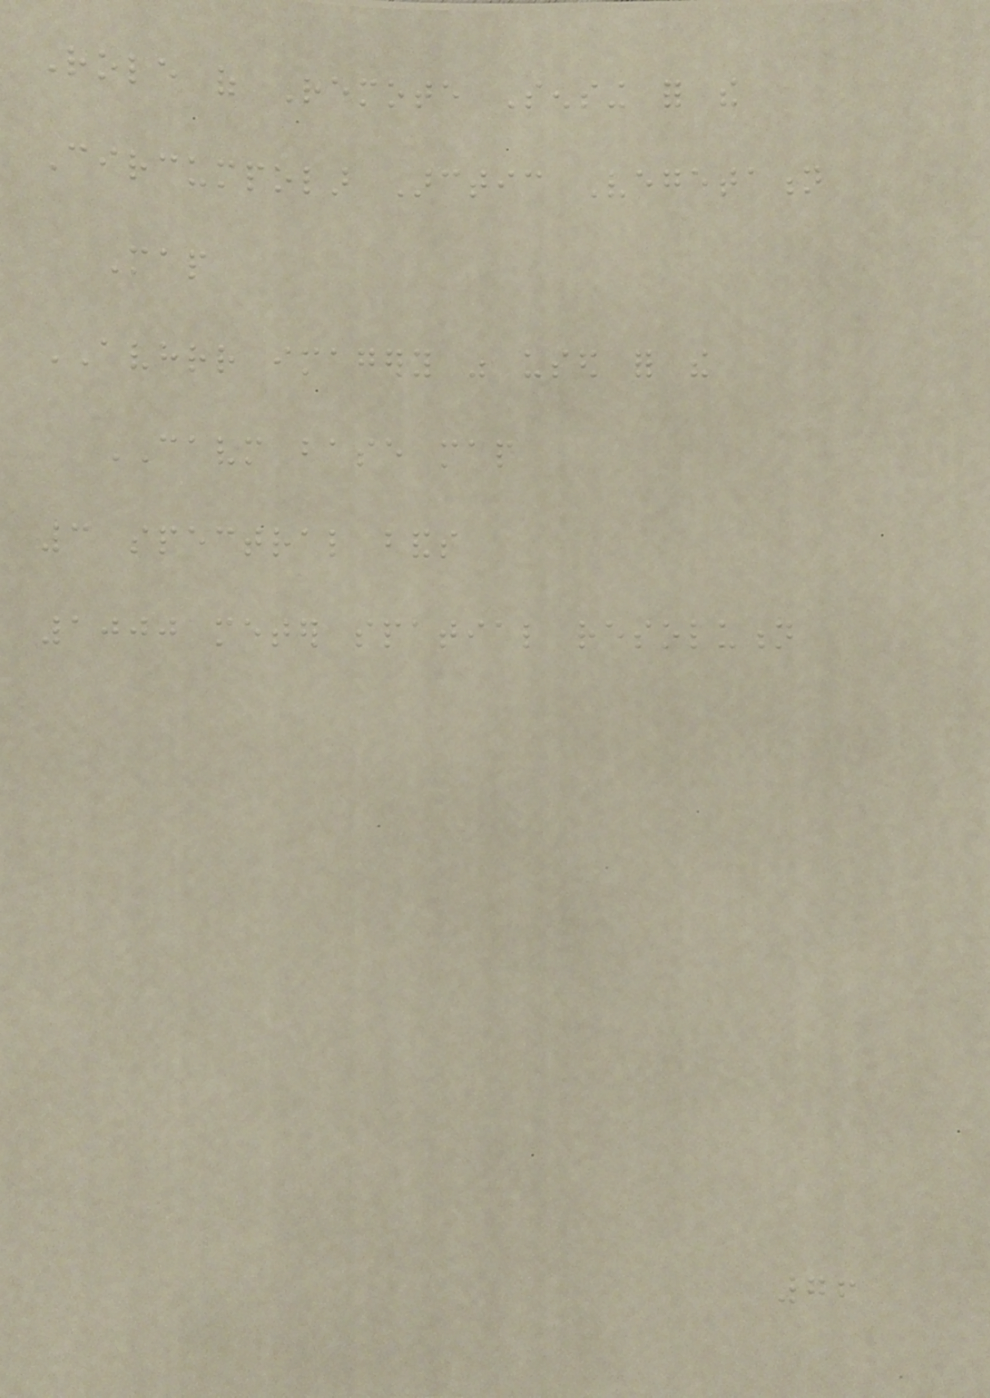Role of Remote Sensing for the
Circumpolar Arctic Vegetation
Map
AVHRR imagery was used for the
CAVM base map
3 spectral bands
1000 meter spatial resolution
76
